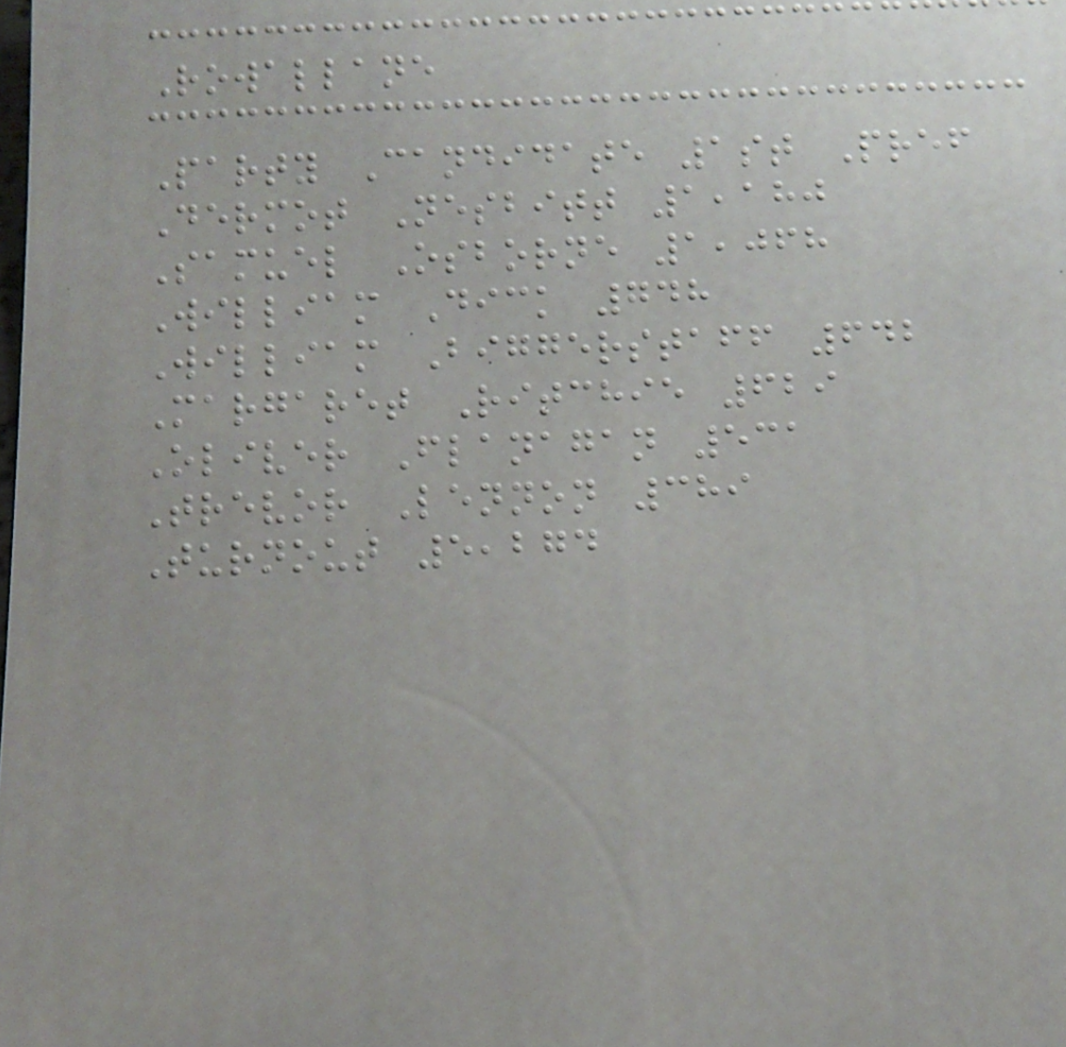Rowallane
Party Candidate 1st Pref
Dermot Nesbitt 1,180
Samuel Osborne 1,068
William Dick 748
William Biggerstaff 642
Margaret Ritchie 629
Oliver Flanagan 531
Trevor Lennon 389
Turnout 5,274
